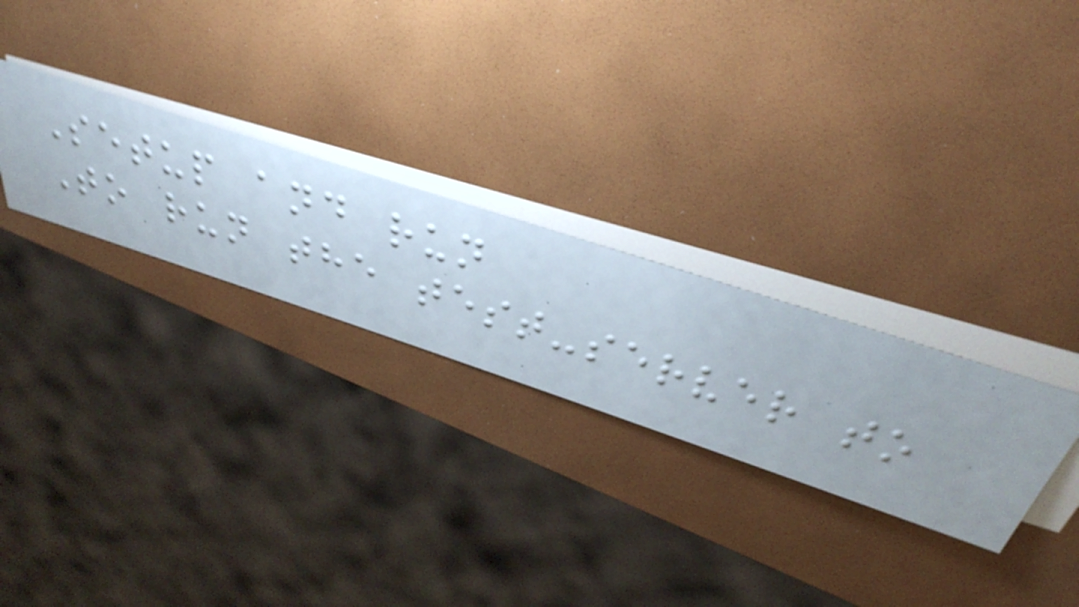Setup and run
To run the test-server to
